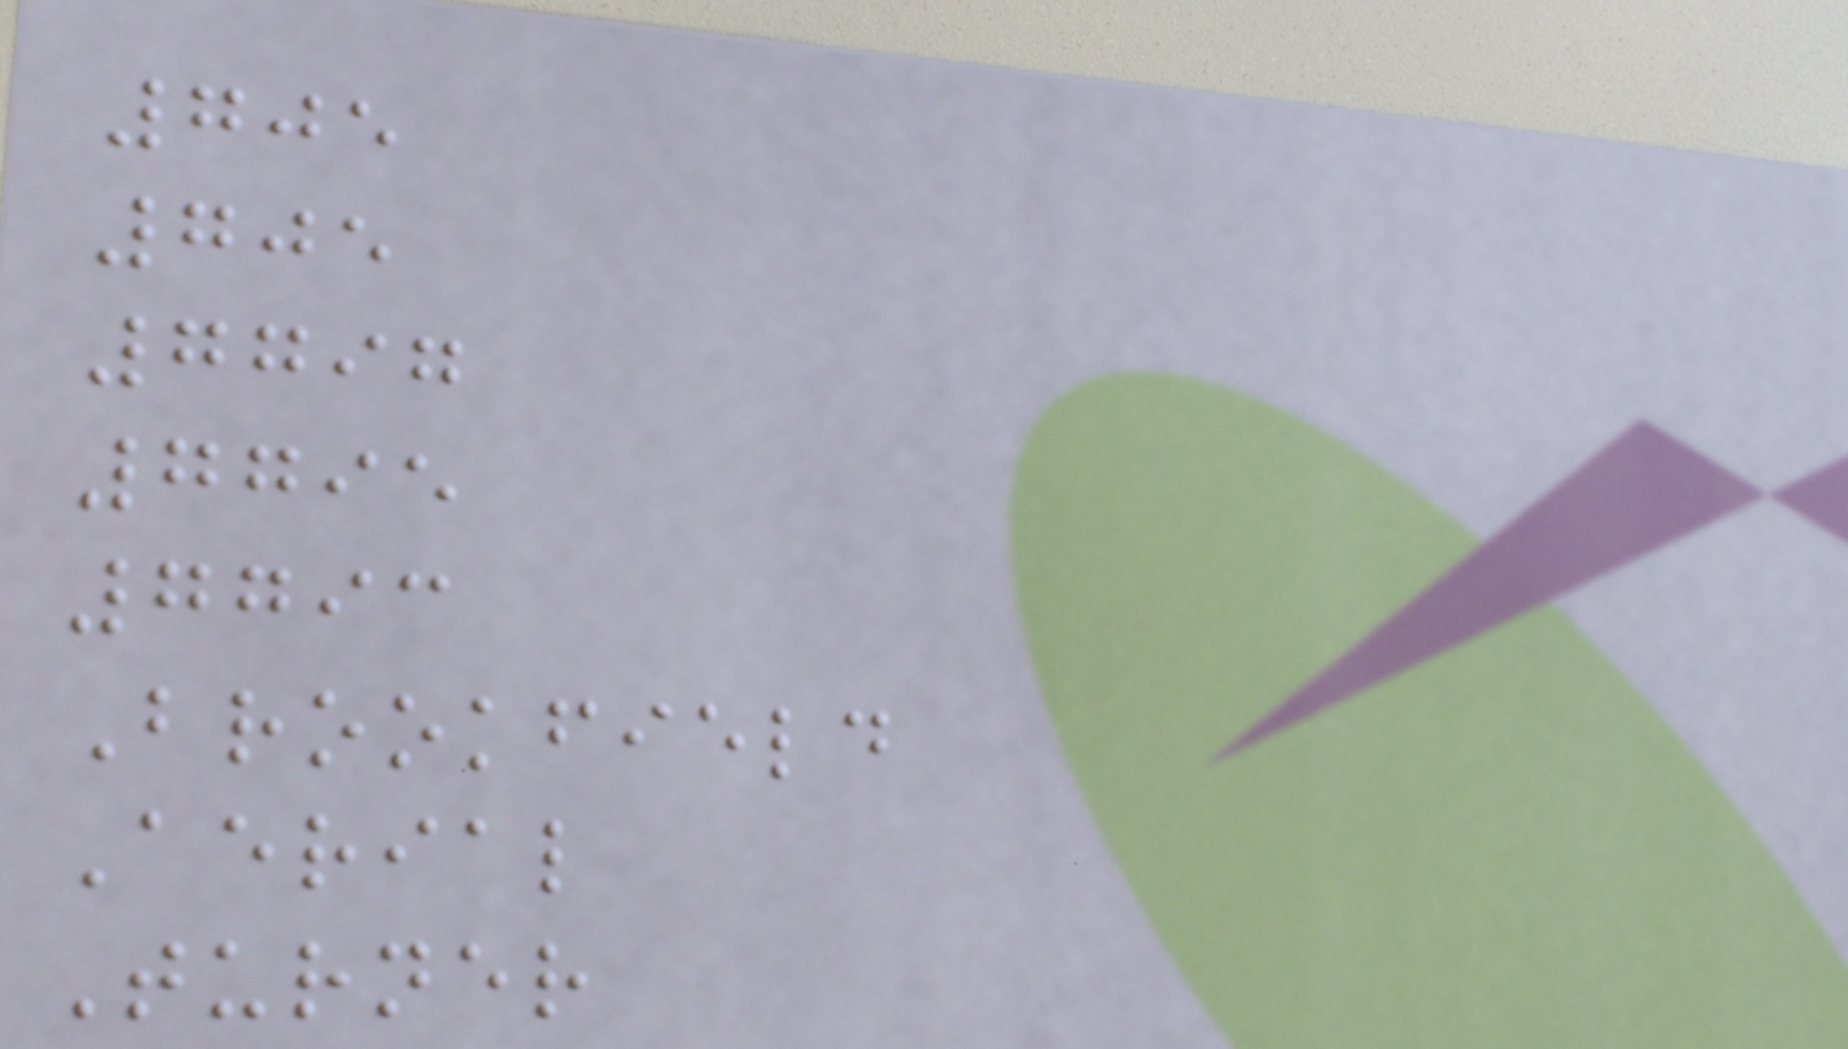705
705
7797
7795
7793
Brookfield
Aerial
Turner
